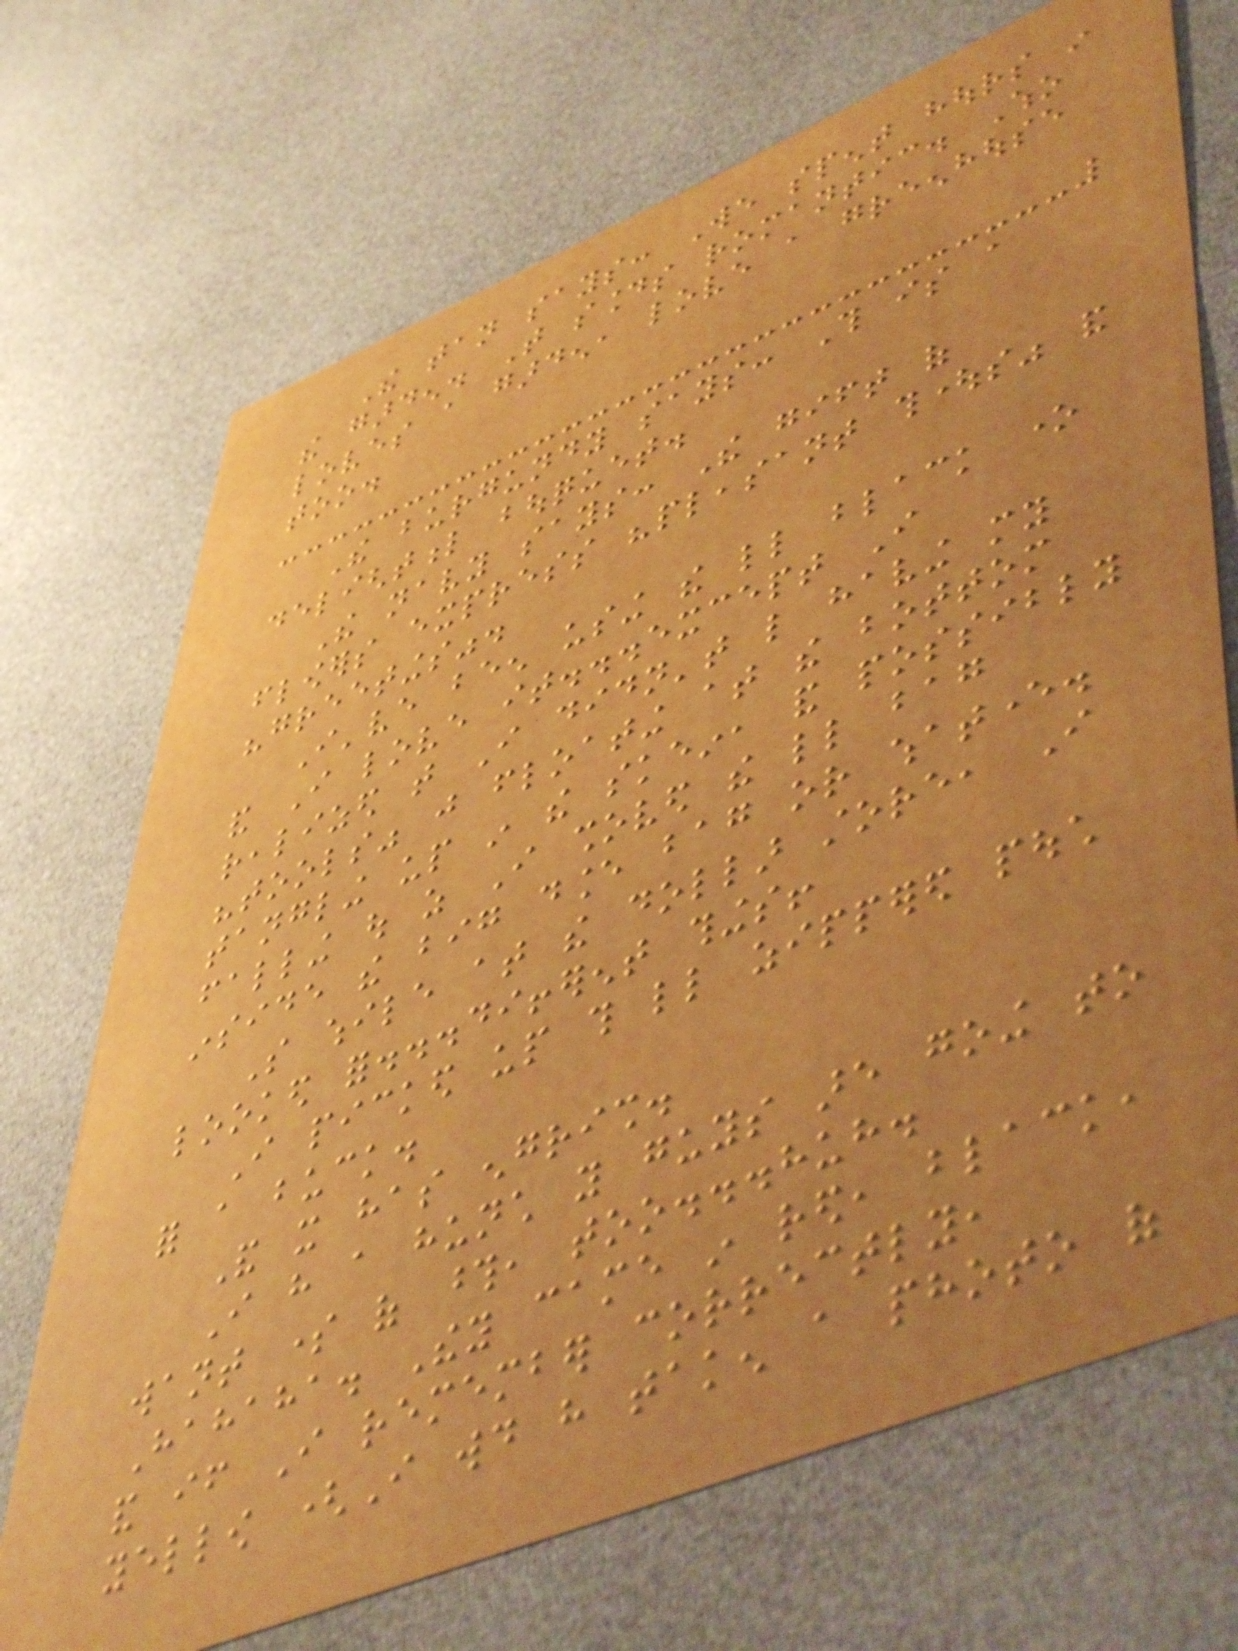The tan says: We spent hours in
the garden. That sounds romantic. Who
loves a garden, love a greenhouse
too.
The burgundy says: This is a
delightful bouquet.
The navy says: The gift of
flowers express "pleasant thoughts" and
"greetings".
I've been using the little black one
and I love it...except I
realized that I didn't like having my
"tools" just floating at the bottom
tangling up in the skein, and possibly
falling out as I shoved the little bag
inside the big dance bag or whatever.
So while at the dollar store, I
looked for...different things!
I picked up this little zippered pouch
for a buck.
And it has engrish.
I have a hunch you guys are going to
want some of those, too...huh.
Hahaha. They came in red, black,
and if I remember correctly,
yellow (I would have taken a photo of
